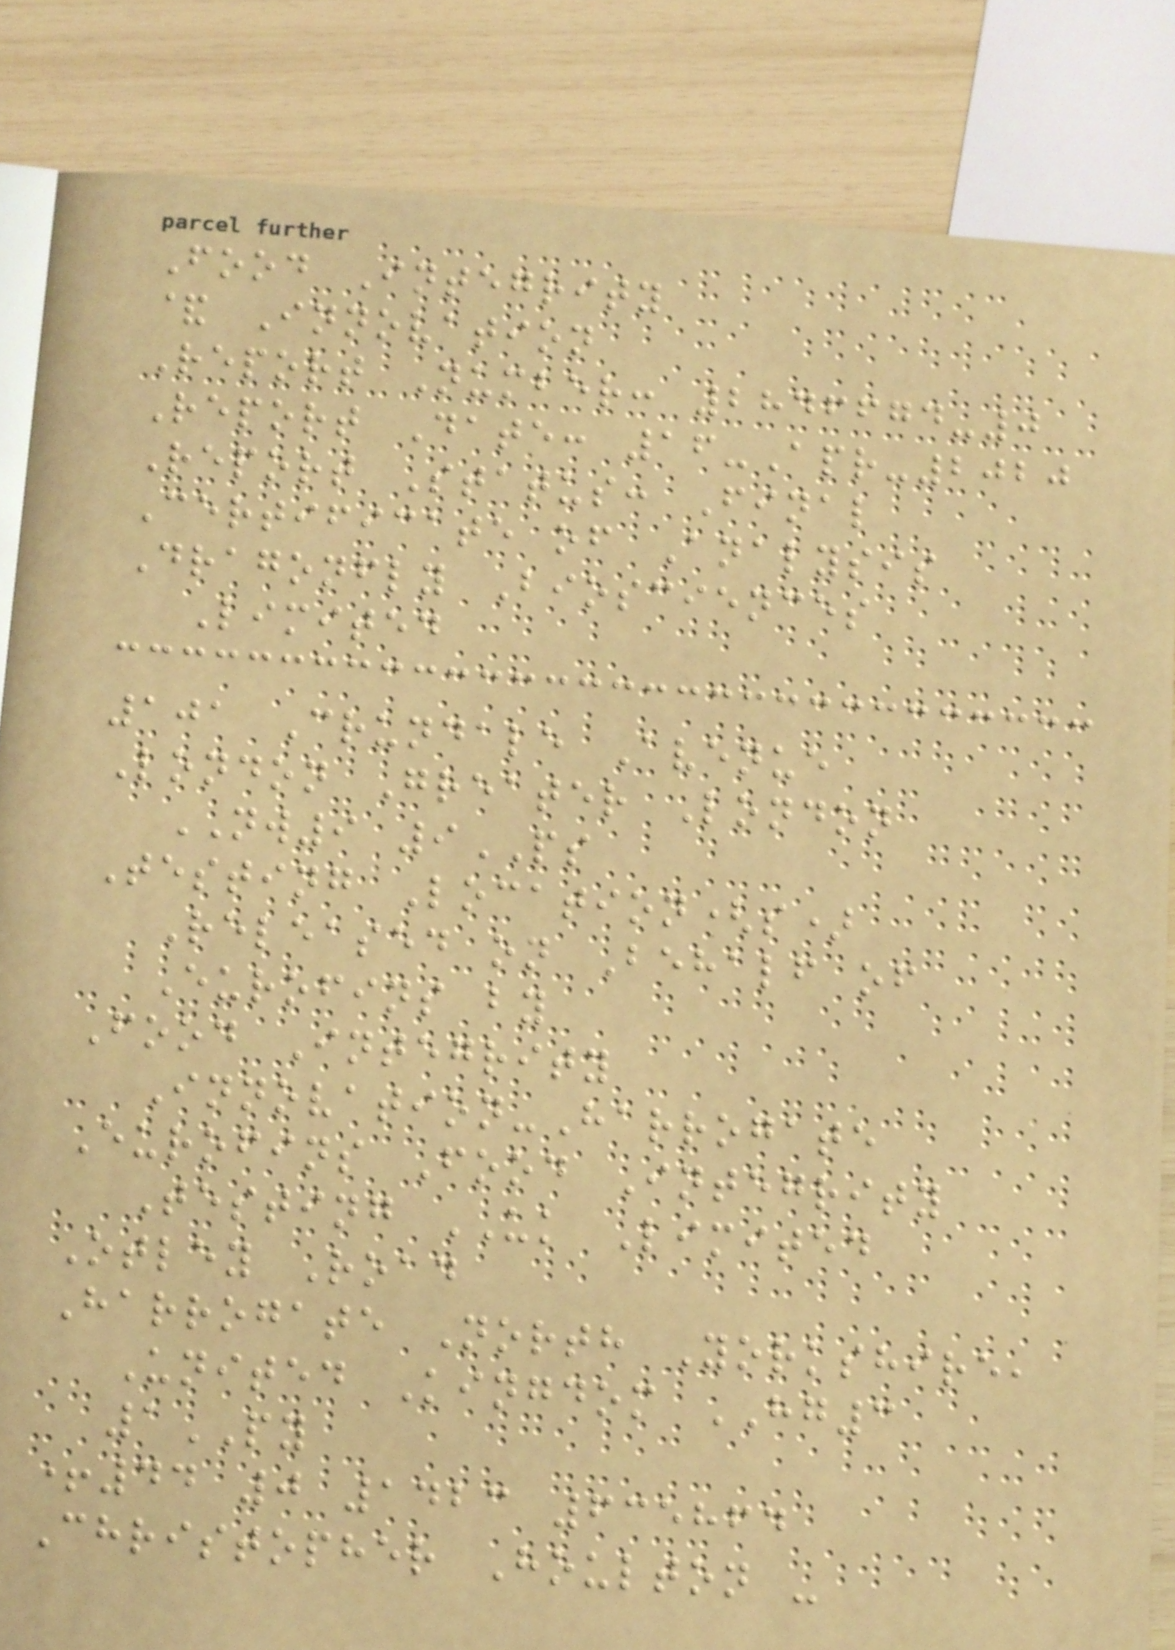Food Integrity
& Innovation
Report Number: 2846674-0
Report Date: 16-Apr-2020
Report Status: Final
Certificate of Analysis
Dragonfly Biosciences
Limited
101 Crundale Avenue
London Greater London
NW9 9PS
Testing Location(s)
Released on Behalf of
Eurofins by
Food Integrity
Innovation-Harrogate
Eurofins Food Integrity
Testing UK Limited
Otley Road
Harrogate North Yorkshire,
United Kingdom HG3
1PY
+44 0 1423 635864
Christopher Houlton -
